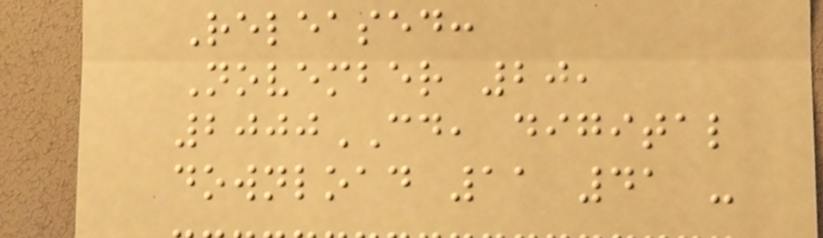Released:
November 20,
2000CD, digital
download 11 41 -
